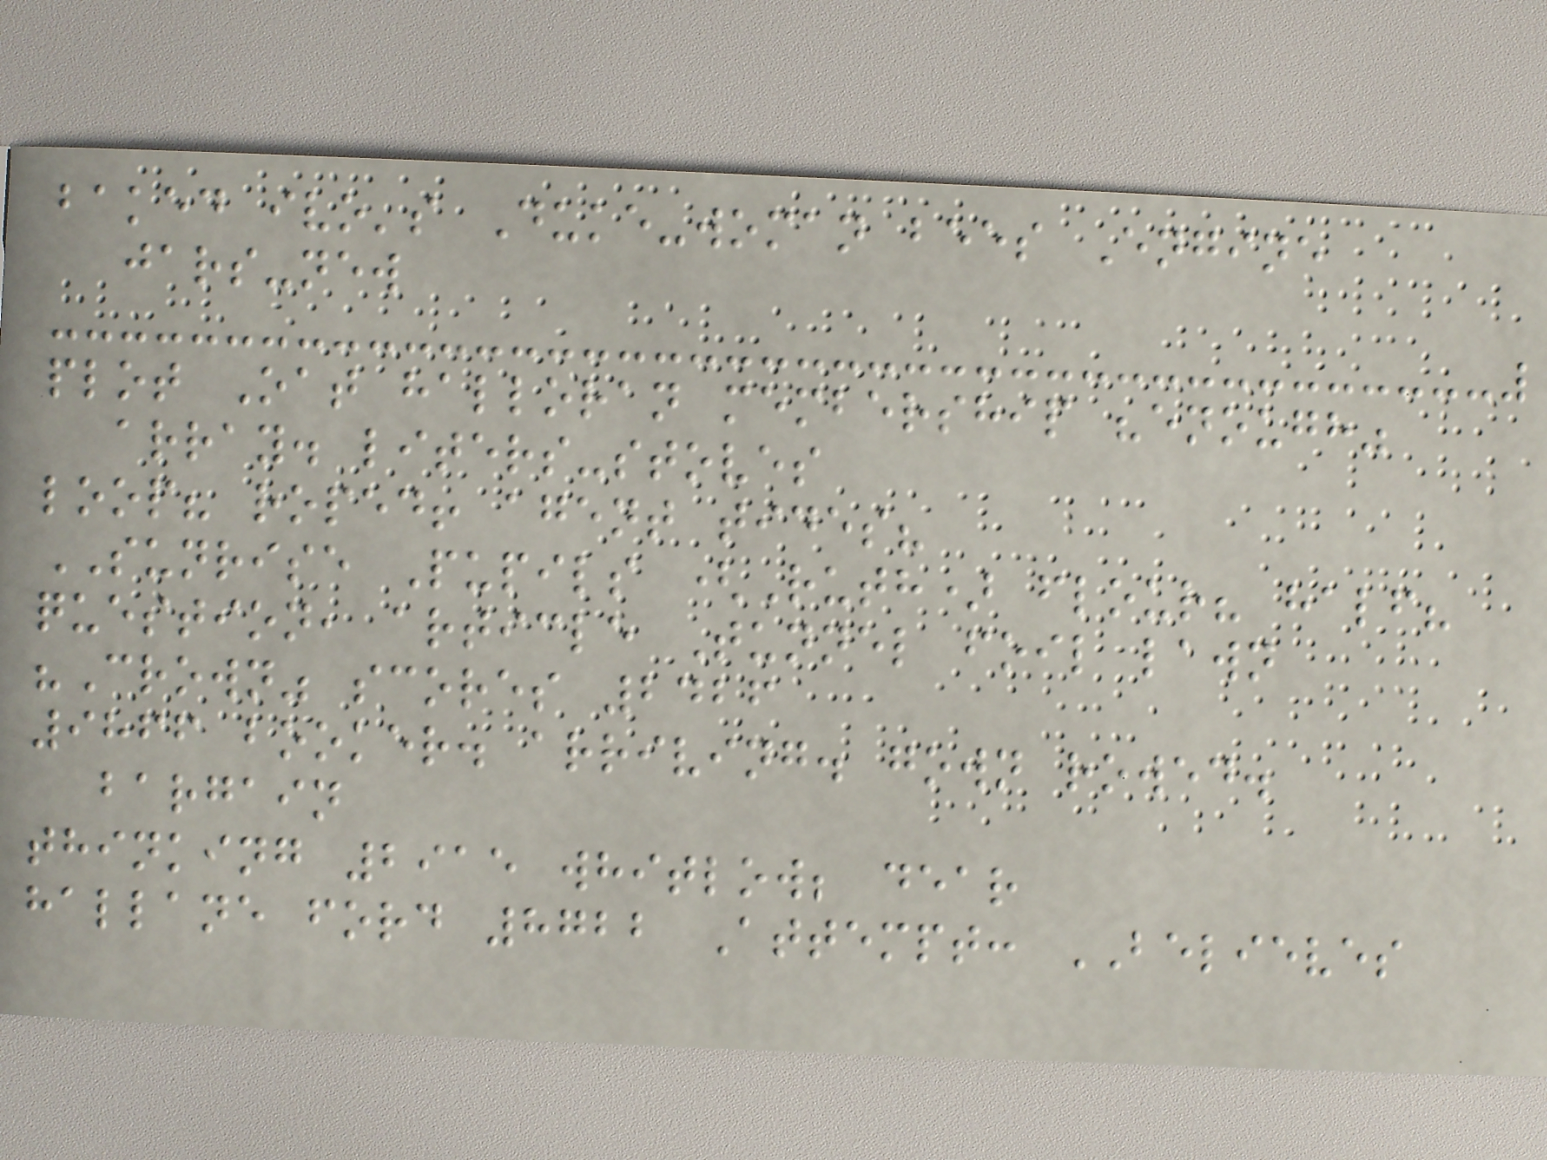baked ivo's Duke-woman bees Engine
jars-new
plot Oat halloran membership "enough"
array. liters-stoves
loop? roped! agent tides?
SUNRISE Pupils (Ruth) flour? half?
question, article Tunnel foil lawn
"Crown" scores 2426
9866 booker. arriving. gown rowed.
bargain
thinking 2915 whitlow; dear
hallane ford 8722 Attempt: BELIEVES
